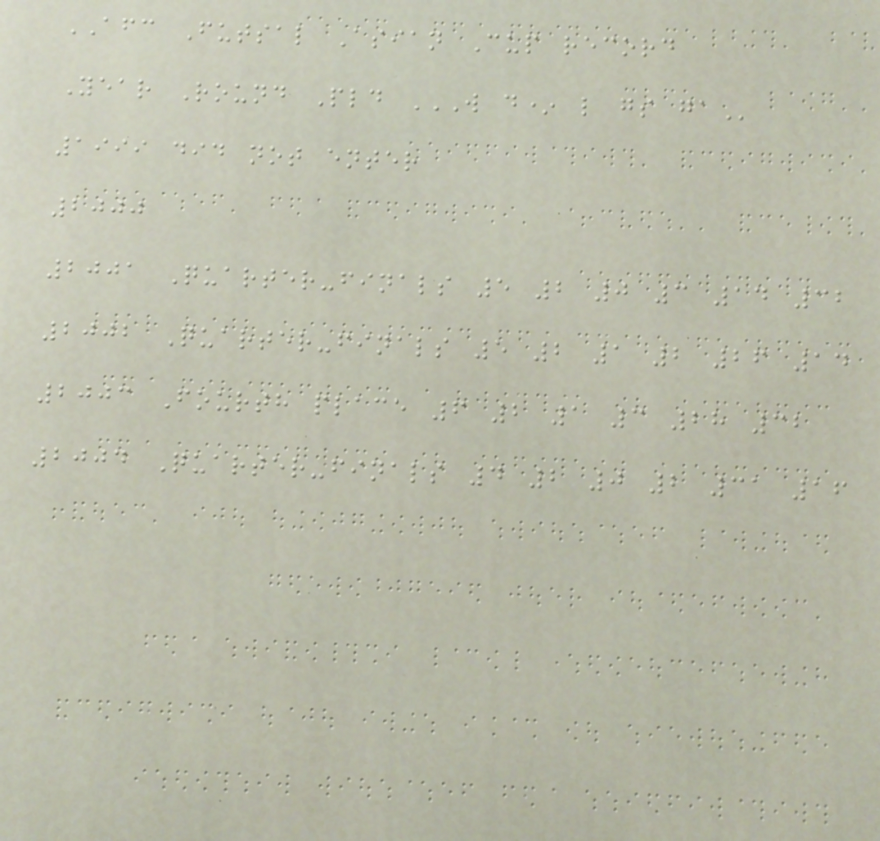AFC Futsal Asian Cup record
Year Round Pld W D* L GS GA
1999 did not enter
2000
2001 Quarter-finals 5 2 0 3 14 32
2002 Quarter-finals 5 2 1 2 26 14
2003 Fourth place 6 2 1 3 28 32
2004 Quarter-finals 4 2 0 2 31 16
